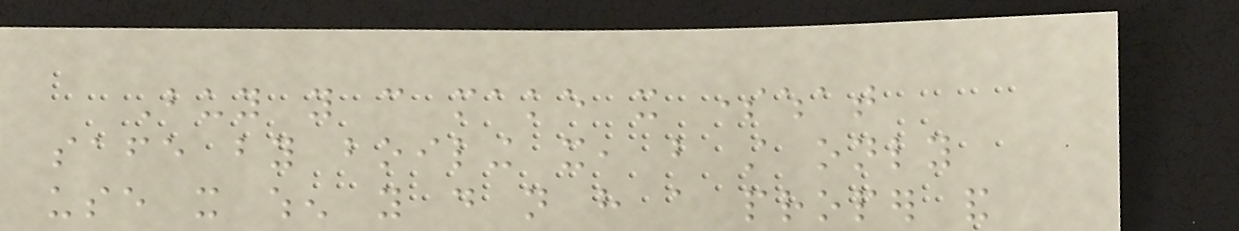Buy you can make it somewhat
safe by boiling it, but still only
use it when you do not have a proper and
